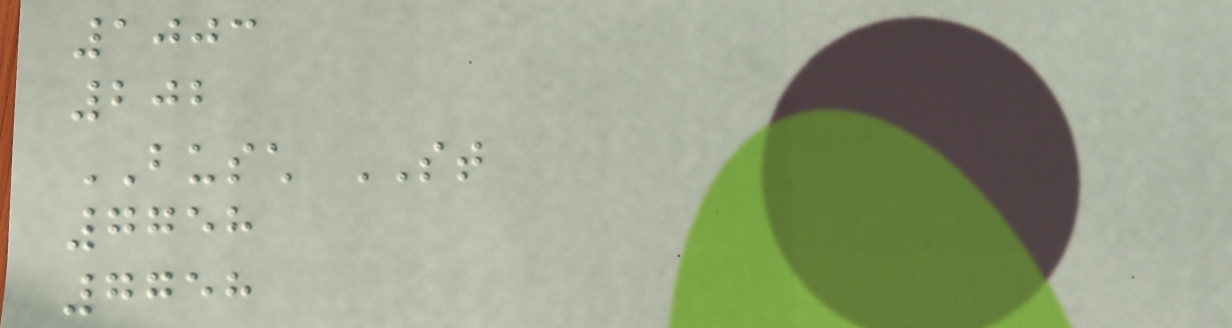1003
202
BUSCH ST
7758
7758
